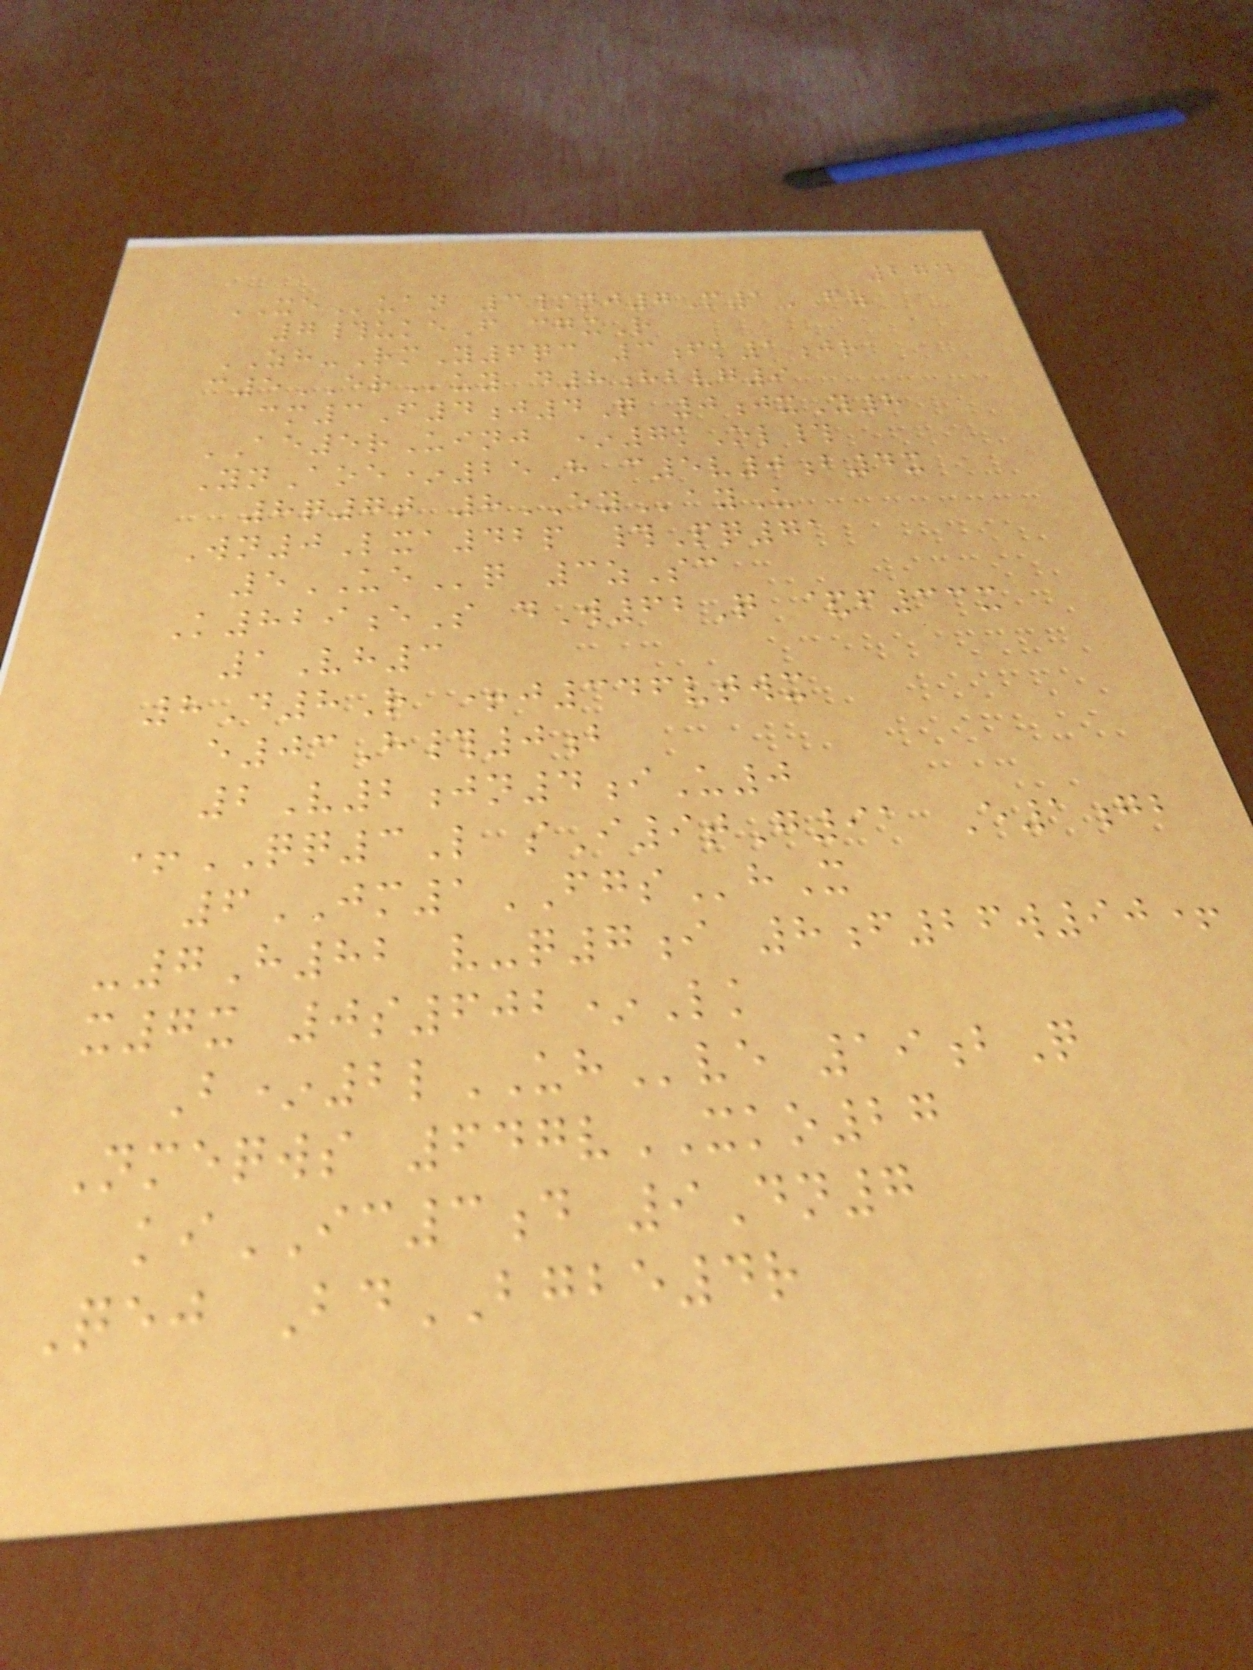274
XEuan 3/nj7M1FZ
7#ukeF cgxR
ZH-RmY6qc 3fk1jr
c5ERuy d8hbvg9
cm3F4j4Q 0jxY8
AE5rUinj *7kOl#
YnAoe*25H c5v0b4x
8q7t 8EYayU
Wn0Lxa42p #Pq71
5UEq 3zSc
K829eS dW62Q &f33x
1Vh3
8D8R +j346vtwx
e03H#0b
2V2jn4iU0
+QQ3L sI9tG91 E1gb
6JM1FGShX
-7H82 v-q7i 8f26w90+
x7x 0s602*Lk
B*2lUHve 19bQ
Nmeqws 647vXKO27
kiIC3d 9Dn7
Qej BdBGBE4r
